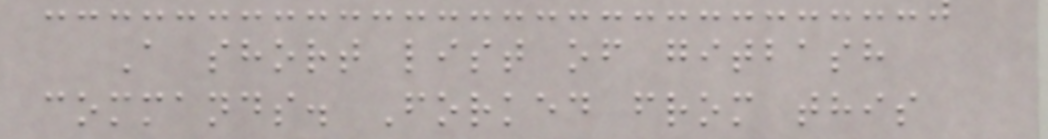A short list of gitbash
commands. Forked from this
